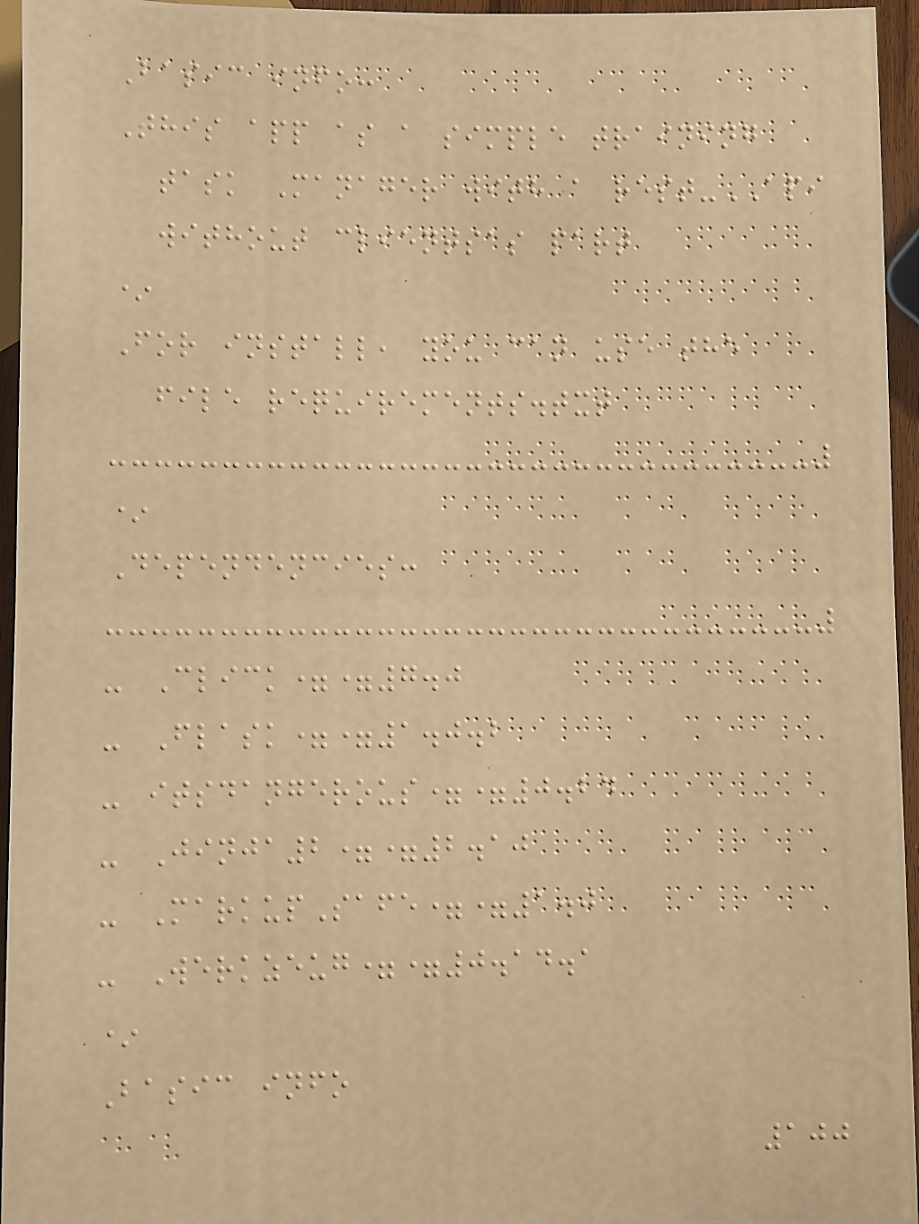Basic info:
This app as a simple training
task Manager with a rest-API
without clientsas part
*
For install, you can use the
file requirements.txt
*
Dependencies:
- Click==7.0
- Flask==1.0.2
- itsdangerous==0.24
- Jinja2==2.10
- MarkupSafe==1.0
- Werkzeug==0.14.1
*
Basic info
100
